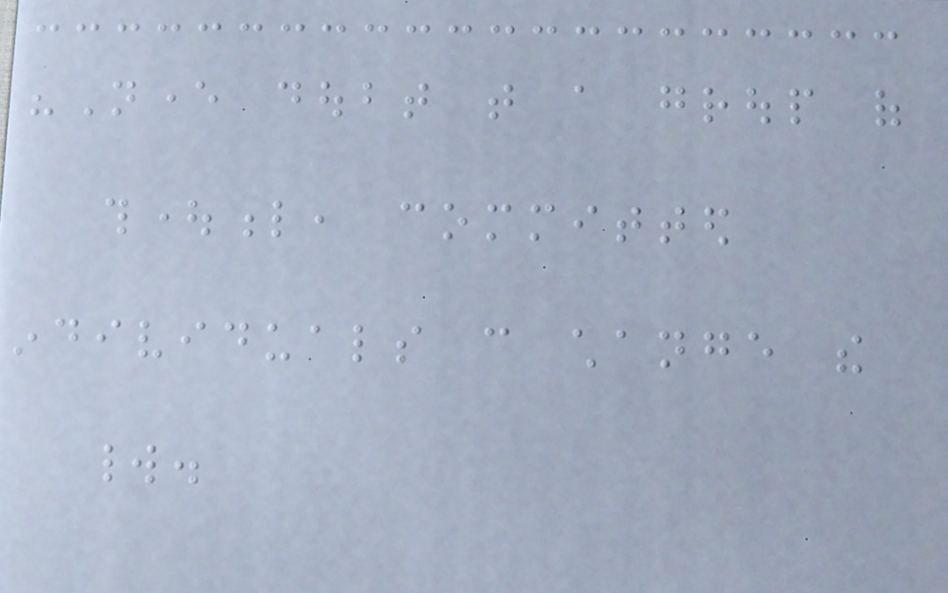"Never doubt that a group of
thoughtful, committed
individuals can change the
world.
